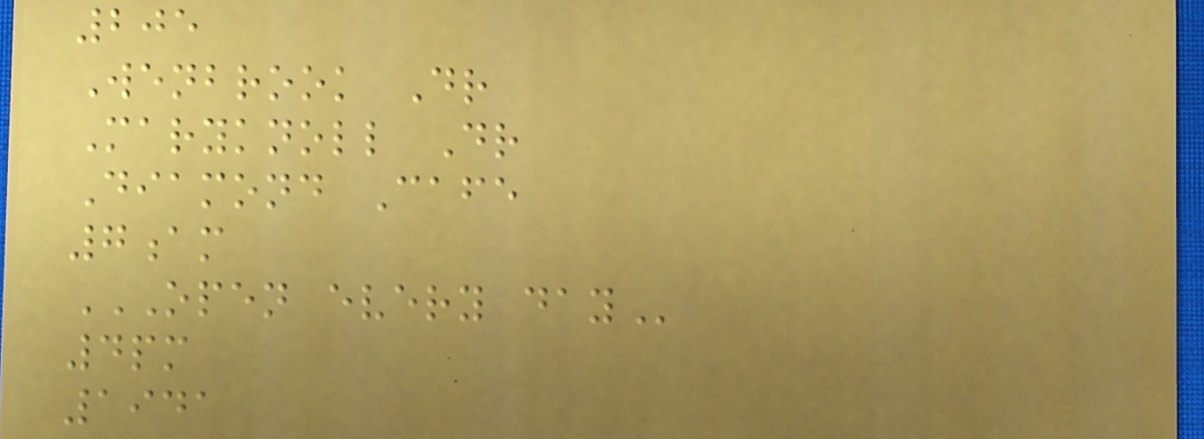205
Wenbrook Dr
Maryknoll Dr
Diamond Cafe
7am
OPEN EVERY DAY
4pm
1941
